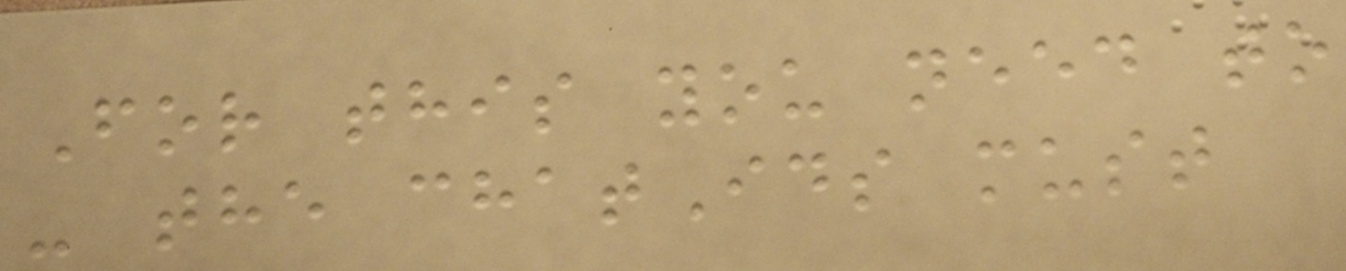For this you need to
- the chatIds must
